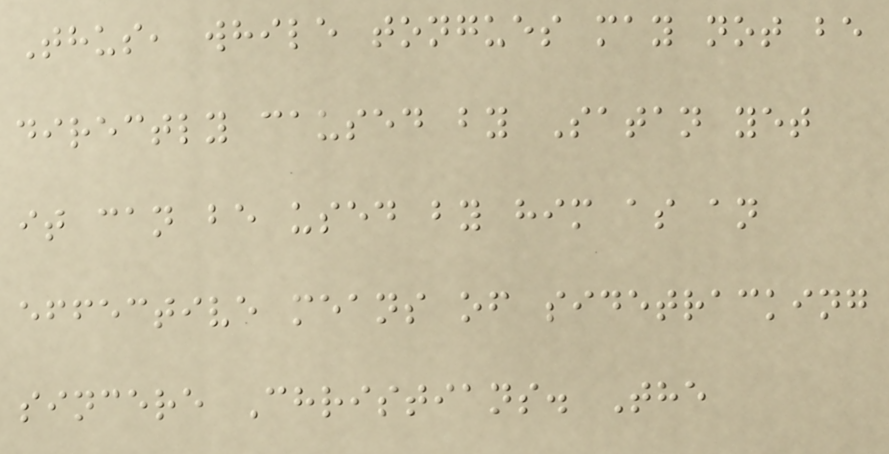Thus, while tongues may not be
directly caused by Satan yet
it can be used by him as an
effective means of sidetracking
sincere Christians. The
